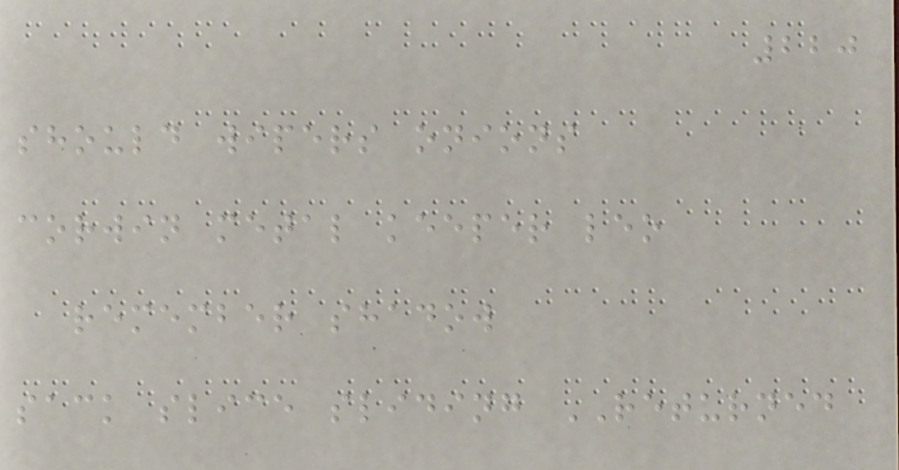220
should wipers onions
corwin metal keeper leo
remember shadow
sack slice sliding RETURNED
